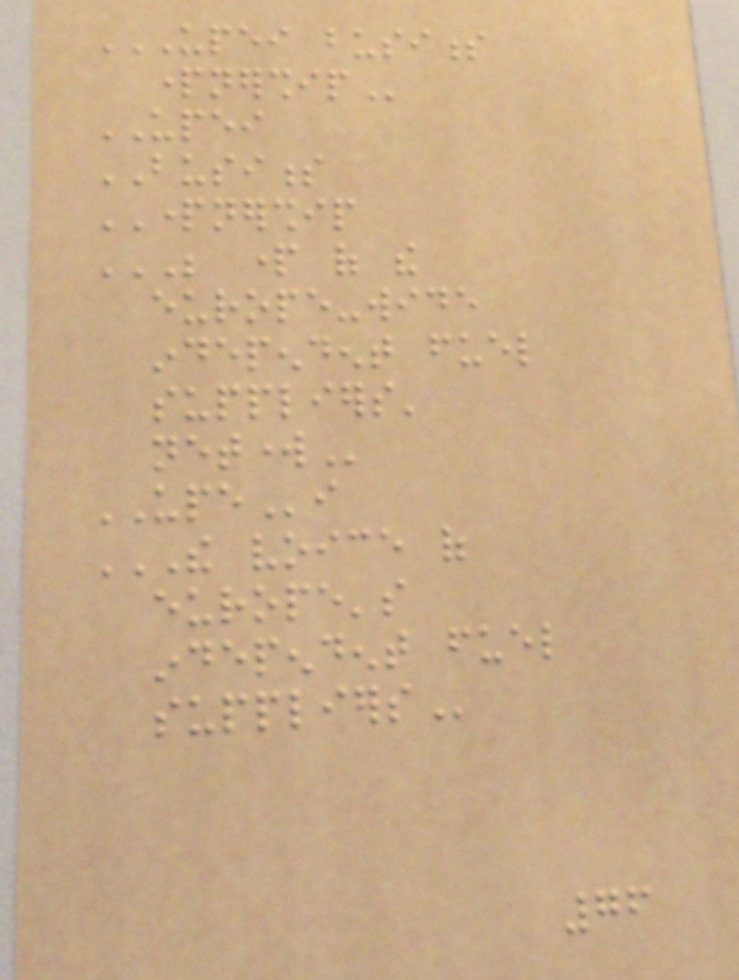UPEI BUSINESS
PARTNERSHIP
UPEI
BUSINESS
PARTNERSHIP
BE PART OF THE
EUROPE-WIDE
INDEPENDENT FUEL
SUPPLIERS'
NETWORK
UPEi
THE VOICE OF
EUROPE'S
INDEPENDENT FUEL
SUPPLIERS
76
